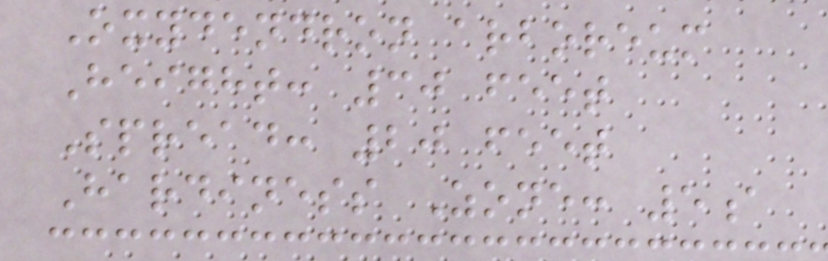Oxydendron arboreum
Height: 30 feet
Spread: 20 feet
Hardiness Zone: 5a
